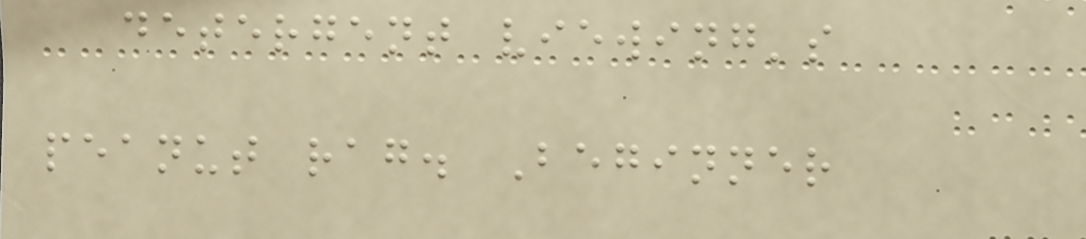detergent viewing's
peanut rag. Beginner
